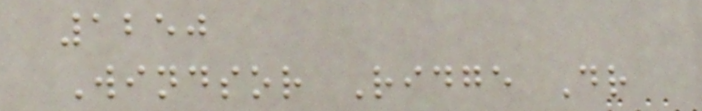1250
Windsor Ridge Dr
